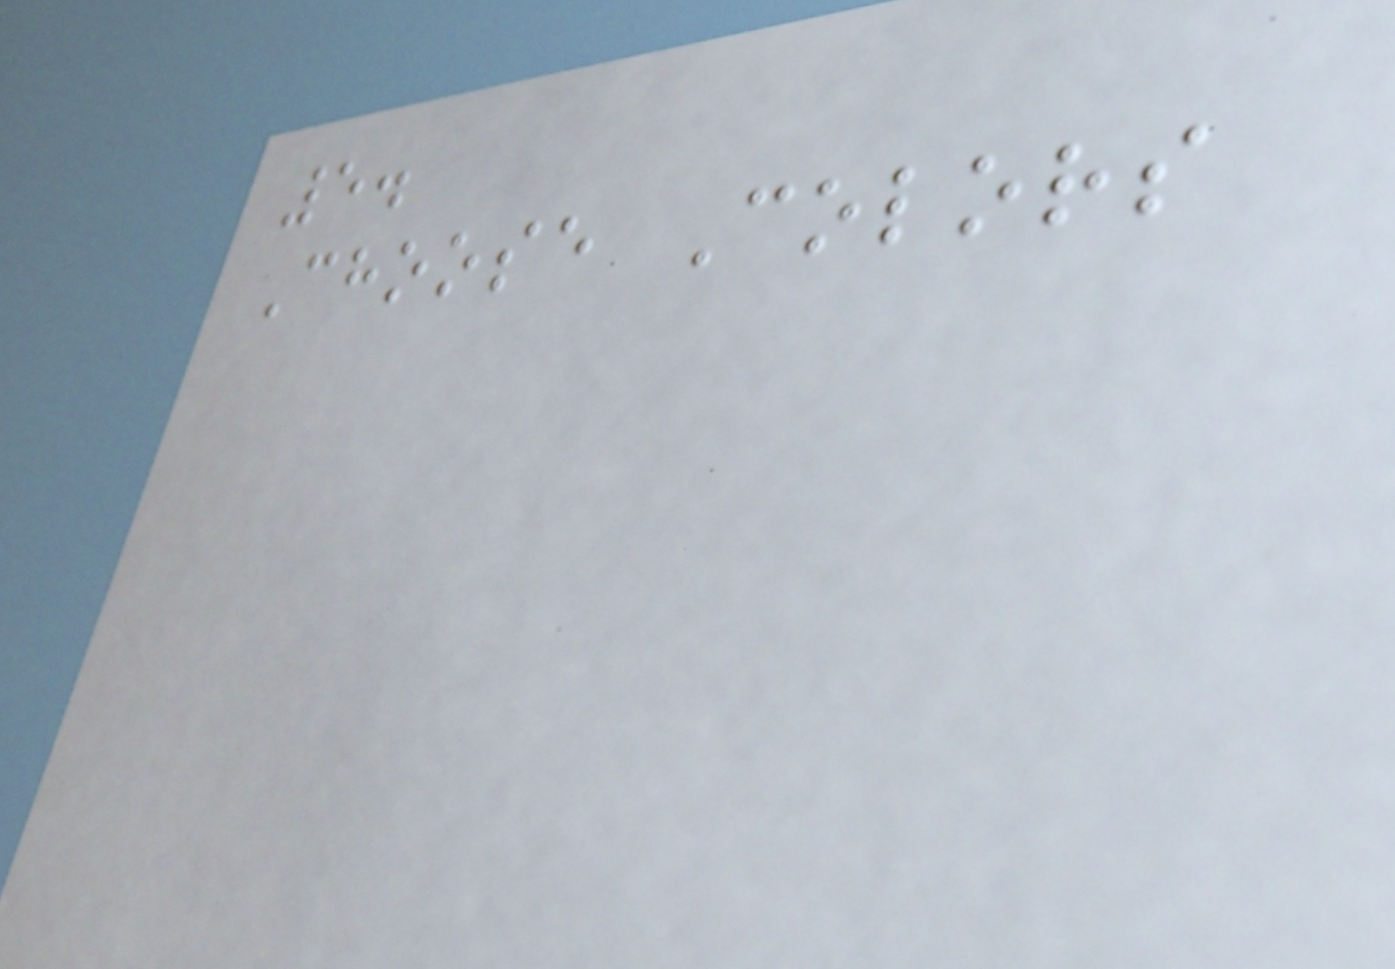5.
Choose Colors
